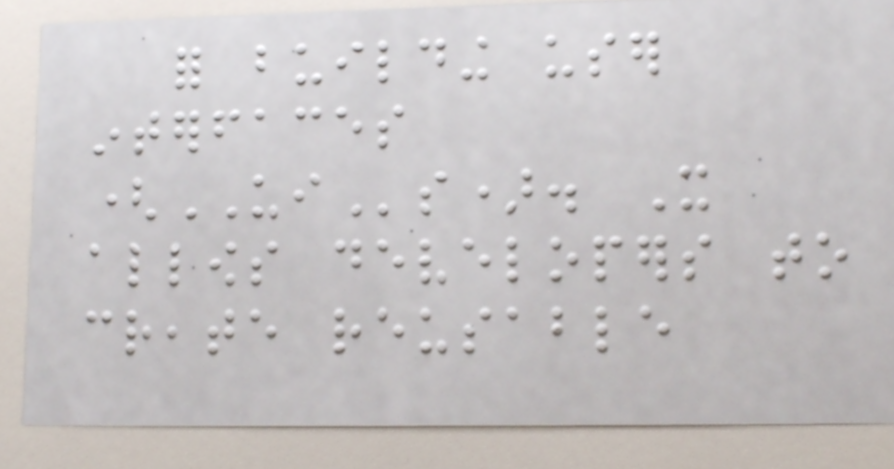for building user
interfaces
(UIs). It
allows developers to
create reusable
